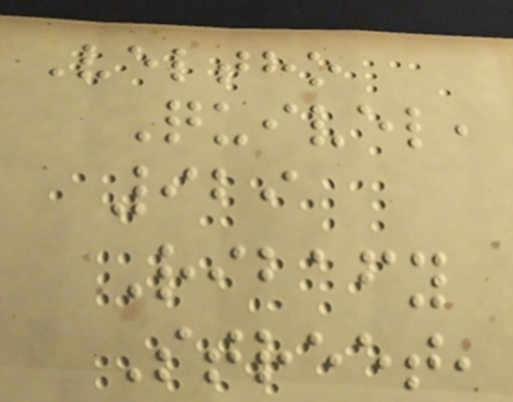Veltho
Quivel,
929
Ribafy
Street,
